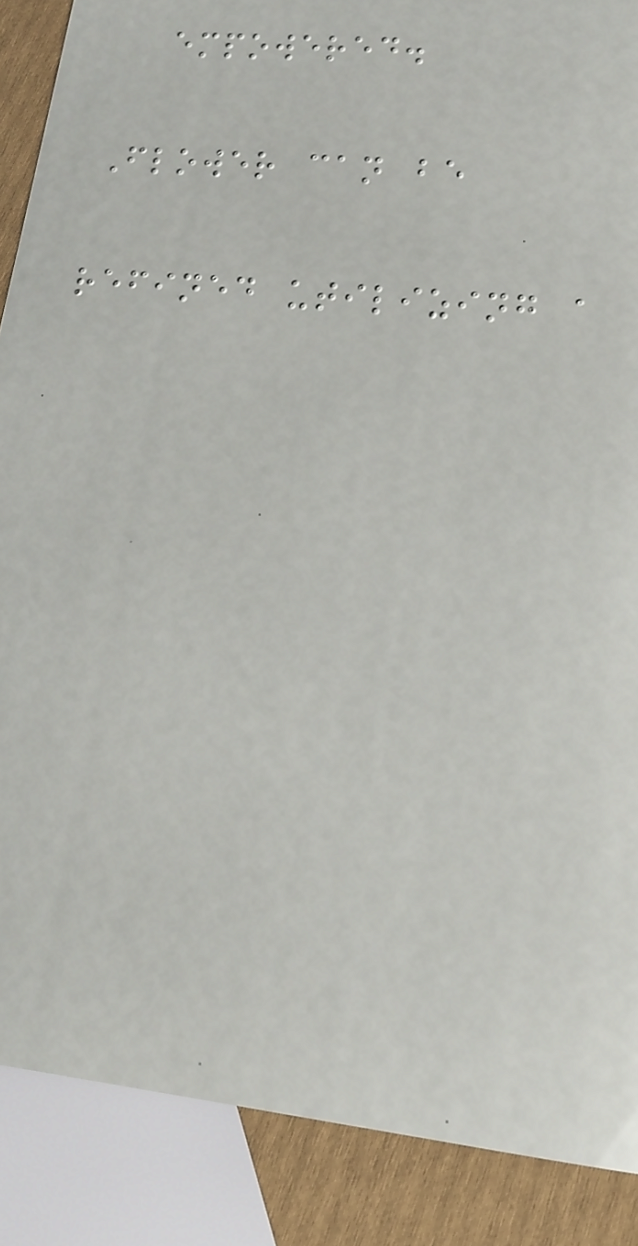empowered.
Flower can be
refined utilizing a
